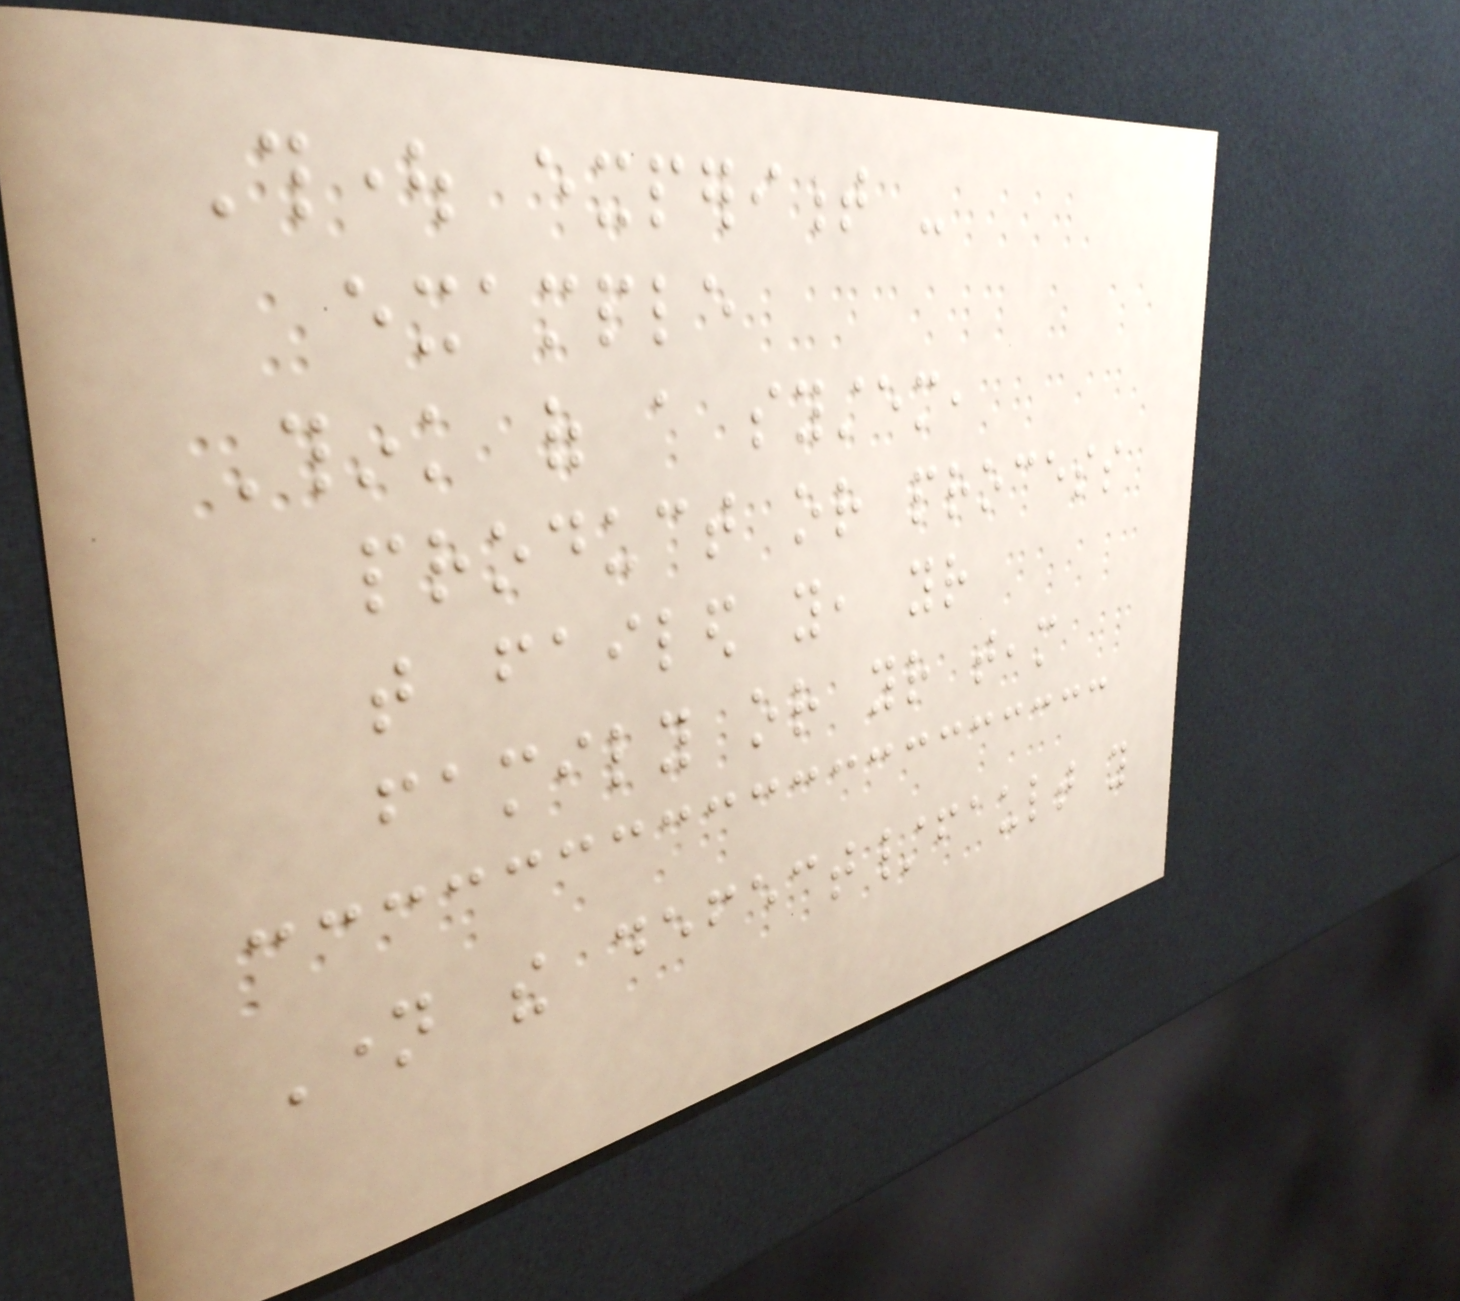Thought experiment -
example
Think of a system,
product or process
that failed you, your
family or your team
Name the defect/fault you
